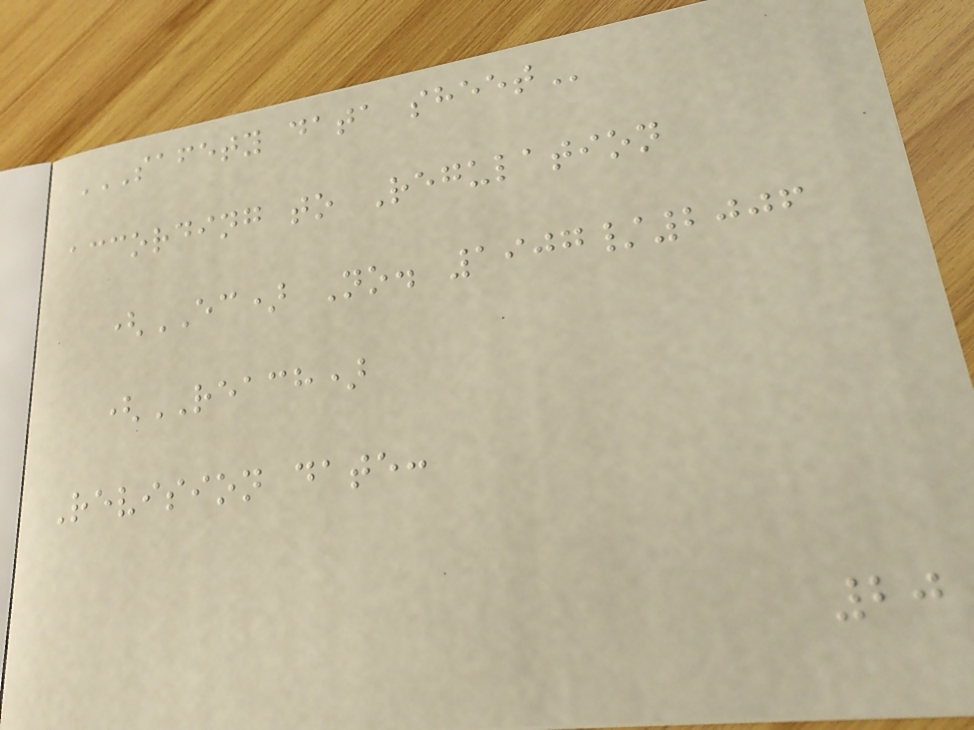SAFETY DATA SHEET
according to Regulation
(EC) No. 1907/2006
(REACH)
Revision date:
20
